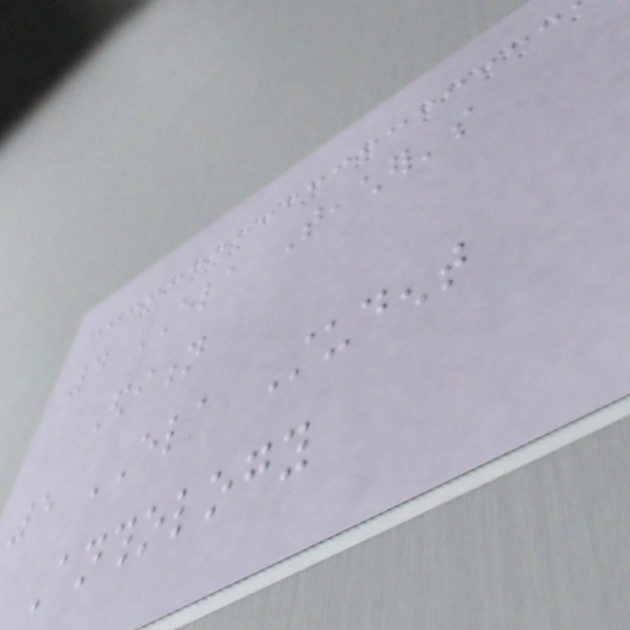4 ELA Teacher's
Edition
5 ELA Student
Anthology
